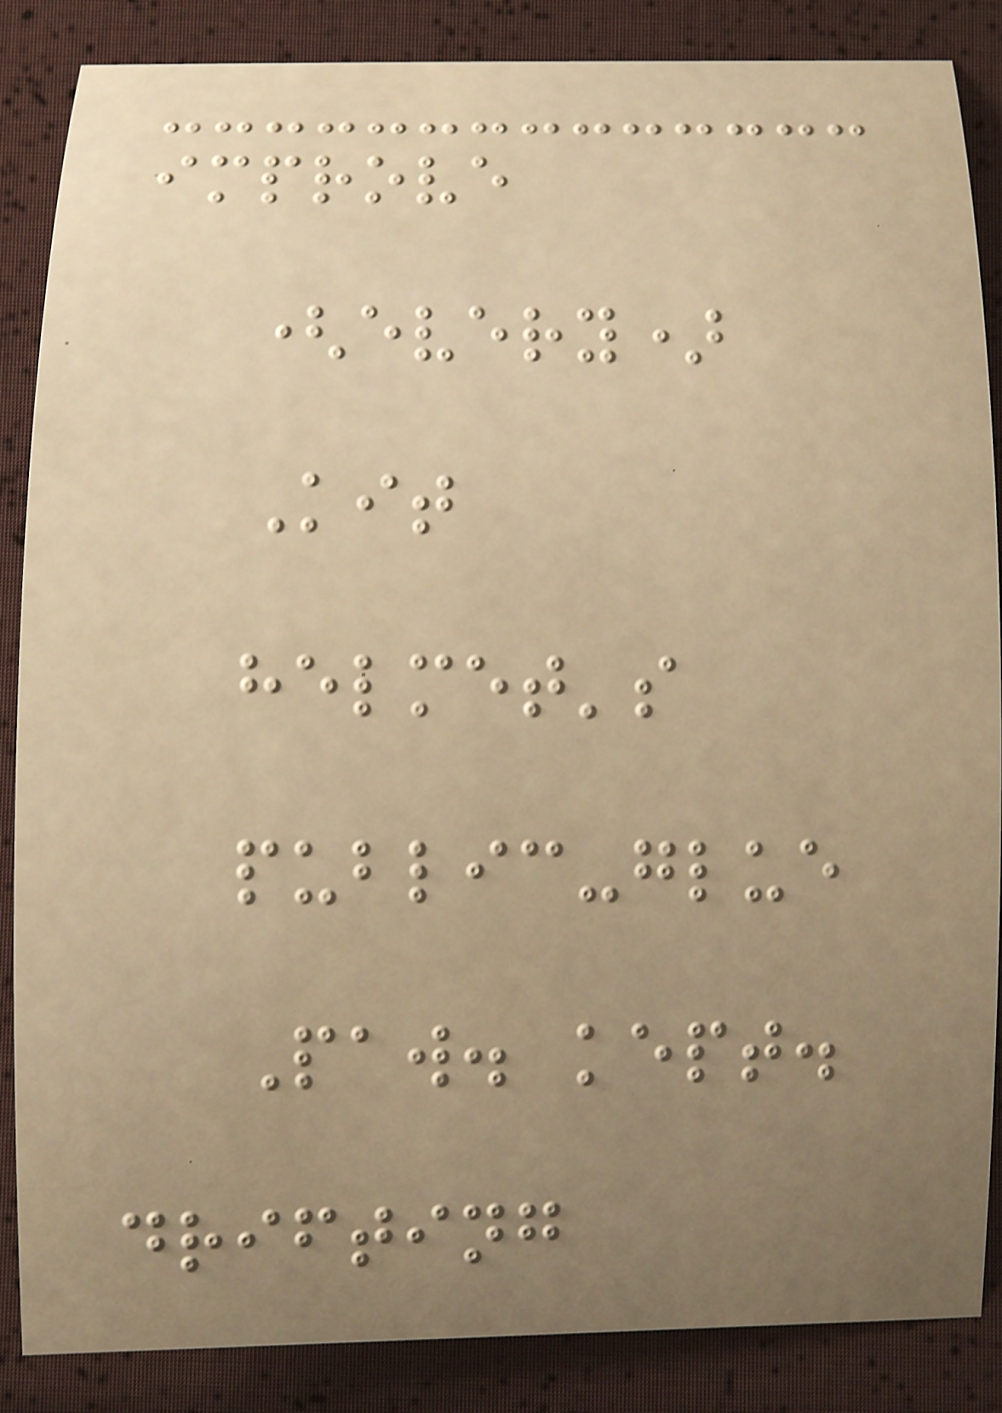improve
(every)
Kit
helmet's
public-glue
Paw. kept.
drifting
